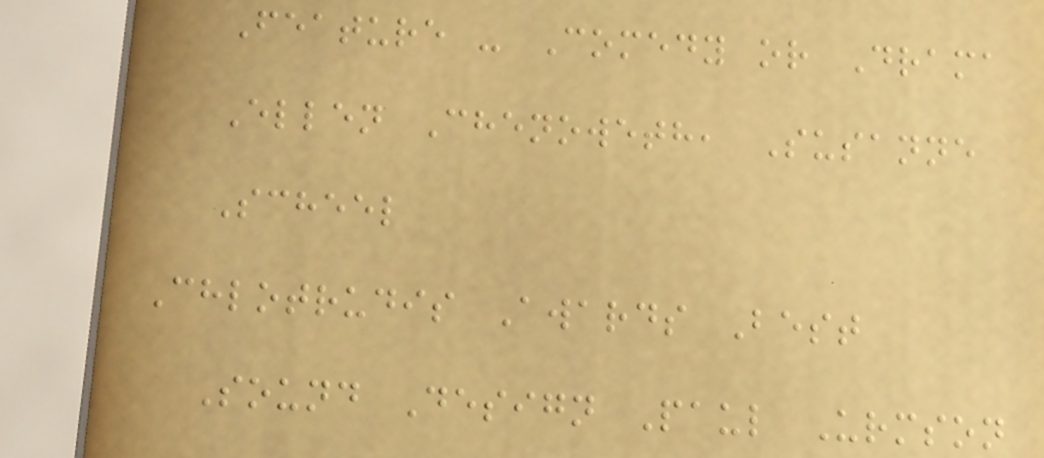Feature - Comedy or Drama
Ellen Chenoweth, Susanne
Scheel
Chlotrudis Awards Best
Sound Design Paul Urmson
